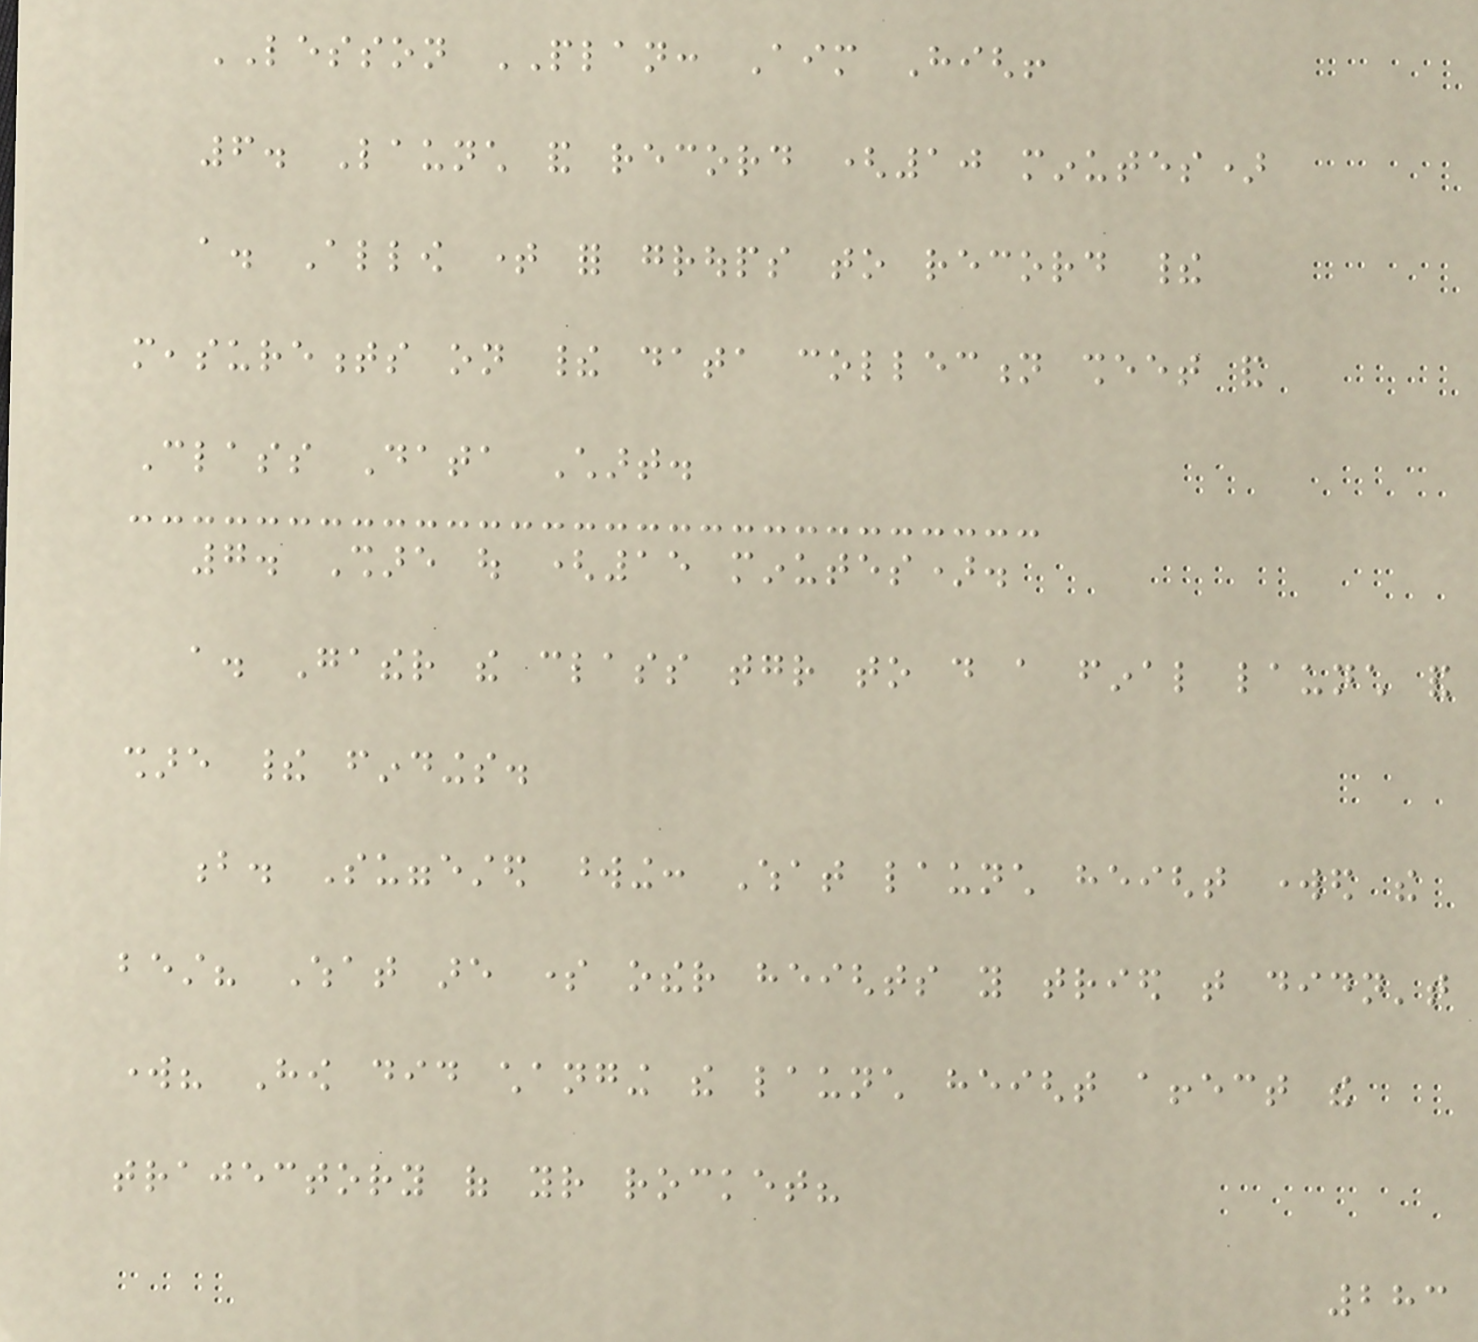LESSON PLAN: Aim High!
6. Launch and record (10 minutes)
a. Allow time for groups to record their
measurements on their data collection sheet and
Class Data Chart.
7. Share out (15 minutes).
a. Gather the class together to do a final launch and
share their findings.
b. Suggested wording: What launch height worked the
best? What are some other heights you tried that didn't
work? How did changing the launch height affect the
trajectory of your rocket?
283
